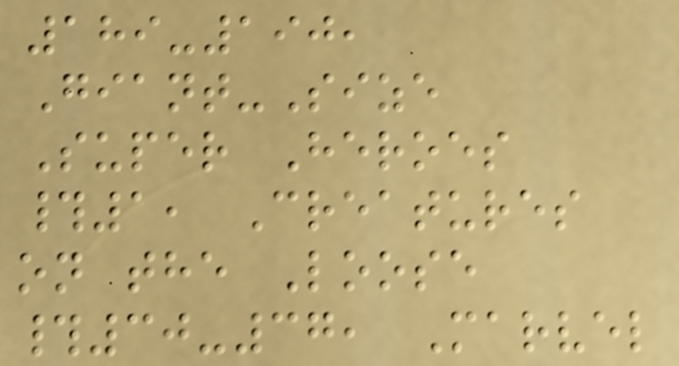189-190,
Giant-Size
Super Heroes
#1, Creatures
on the Loose
#30-37, Marvel
